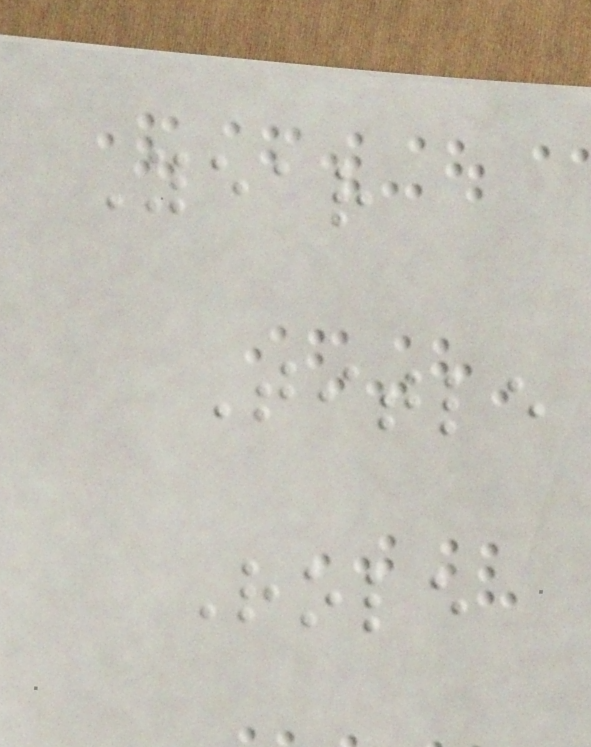Year
Title
Role
